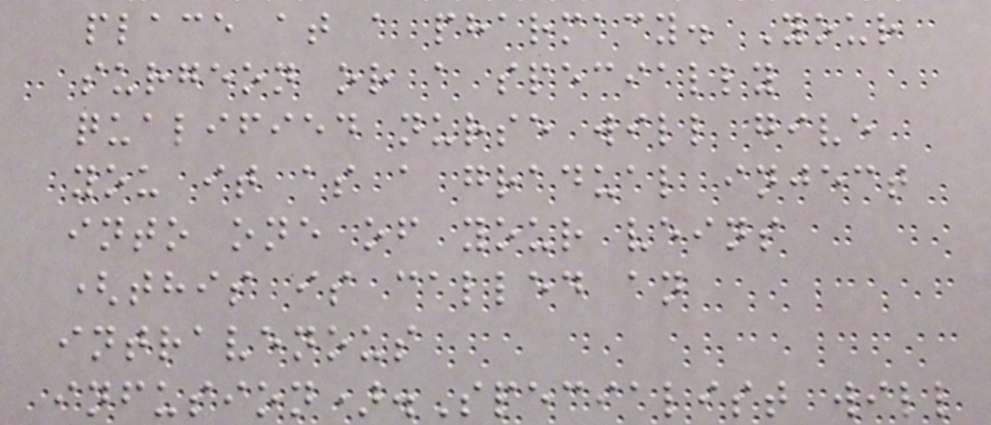place at a pharmacy. Your
surgeon or a specially
qualified nurse will give
you it as a gradual inject
into one of your veins
(this is called an
intravenous
infusion).Specialist will
